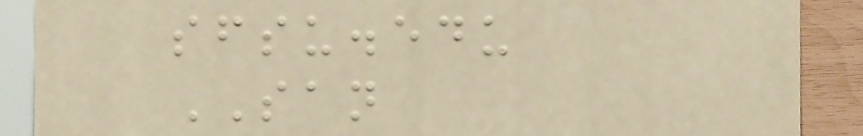sfsu.edu
SAN
